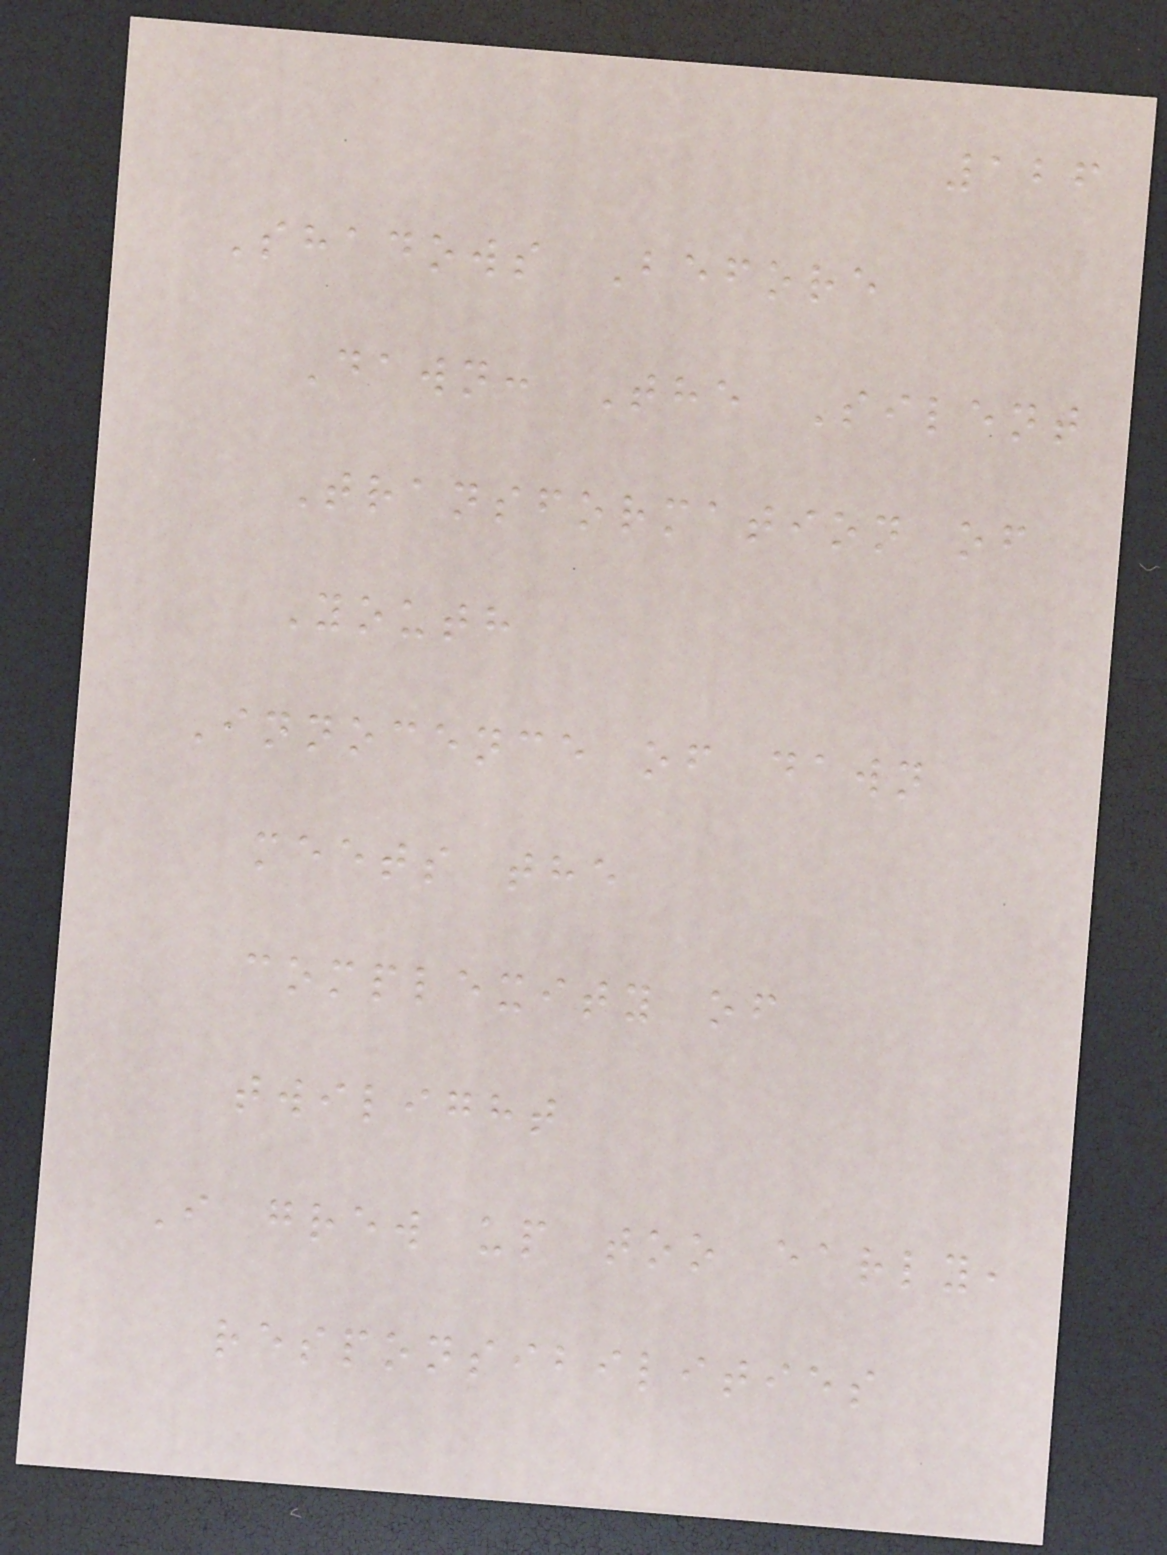126
Shadows Before
Dawn: The Silent
Transformation of
Youth
Innocence of dawn
meets the
complexity of
twilight
I grew up too early,
responsibilities
